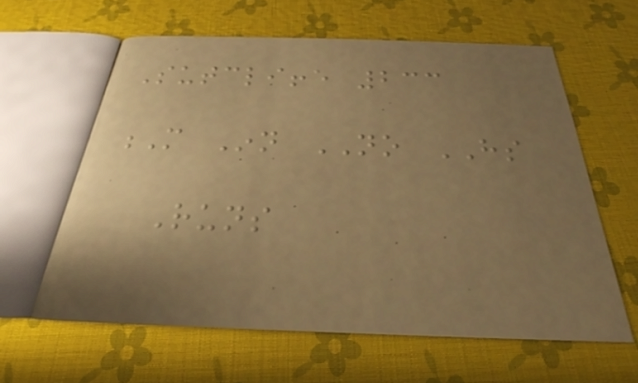Sutcliffe 233
M Inn NO HS
Runs
